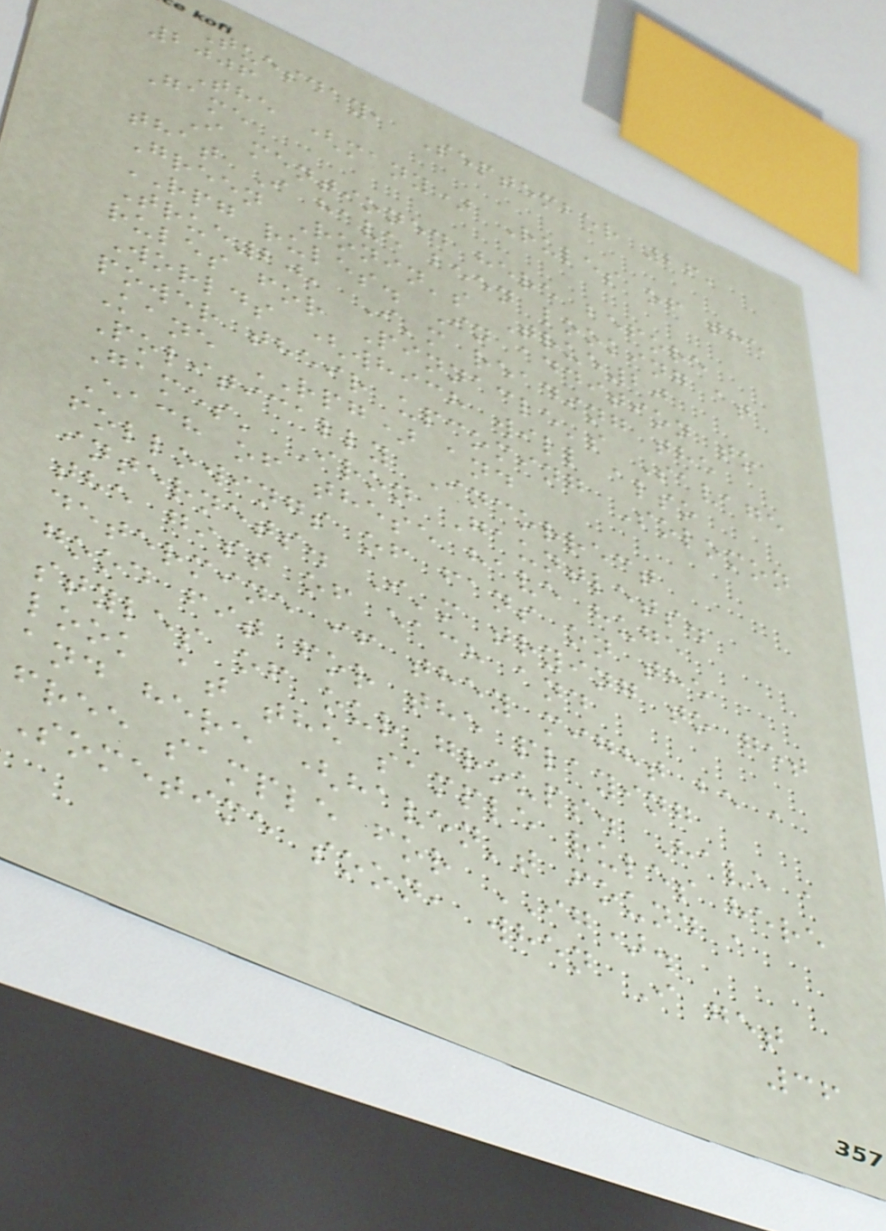Tuesday, September 26,
2006
The (many) Rules of the
Game
I mentioned here before
that I have been looking at
Green Ronin's True20
RPG rules. In addition to
True20, I'm reading the
rules for Pinnacle's Savage
Worlds (which will also
power their upcoming Solomon
Kane RPG) and
Politically Incorrect
Games' Iron Gauntlets.
Each of these have huge
followings of fans on the
internets. I'm trying to get
the gist of each and
determine if they might be a
good fit for the playing
styles of our groups. Have a
look at the sample rules here
and here (haven't found a
free sample for IG).
Sometime soon, when I get
36
